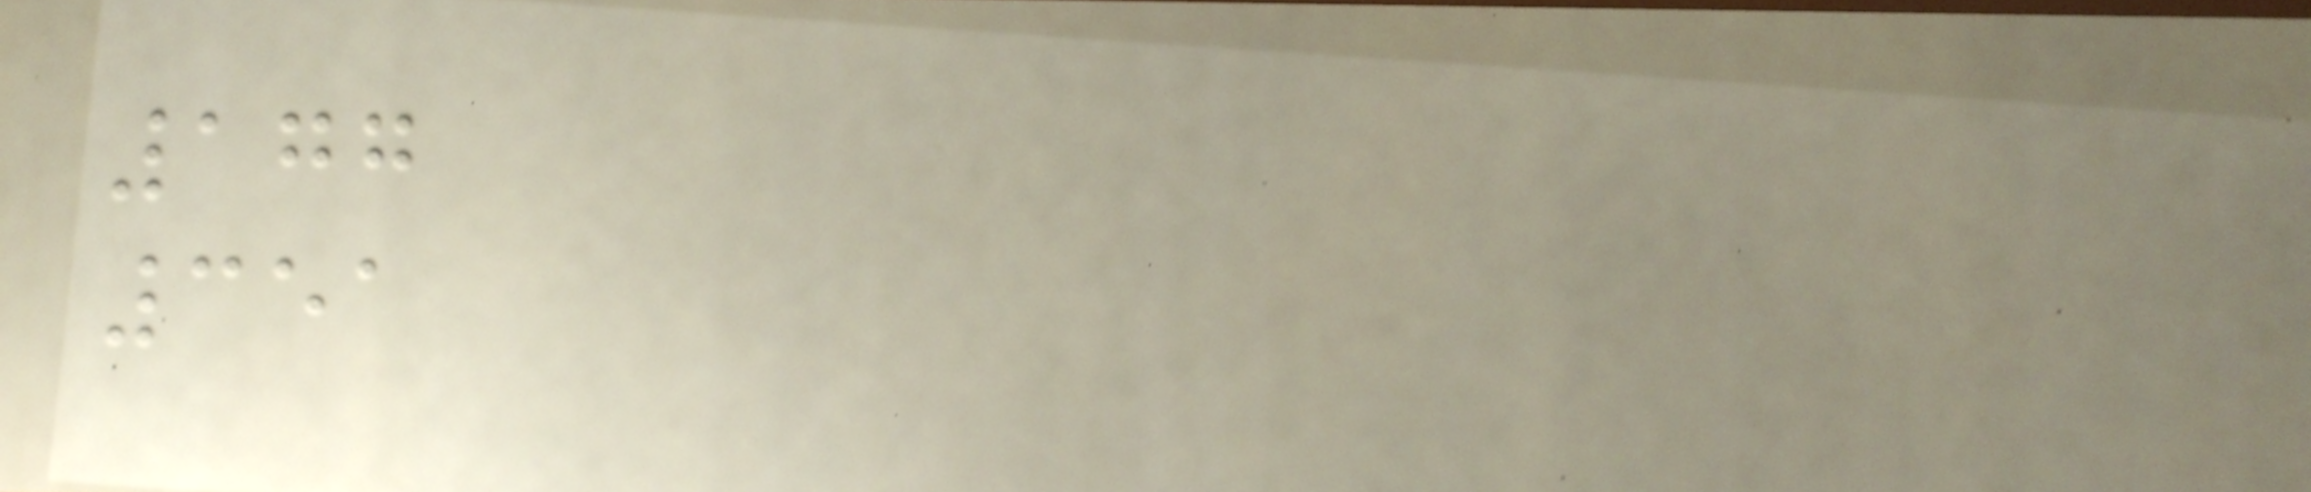177
351
